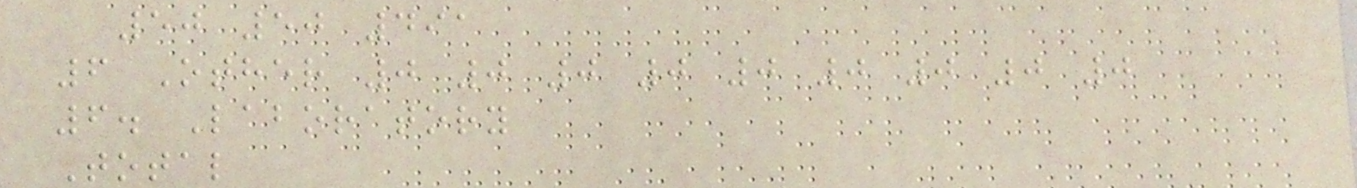50 50 491
6 Other 0 0 0 0 0 0 0 0 0
6. Laboratory
Total
